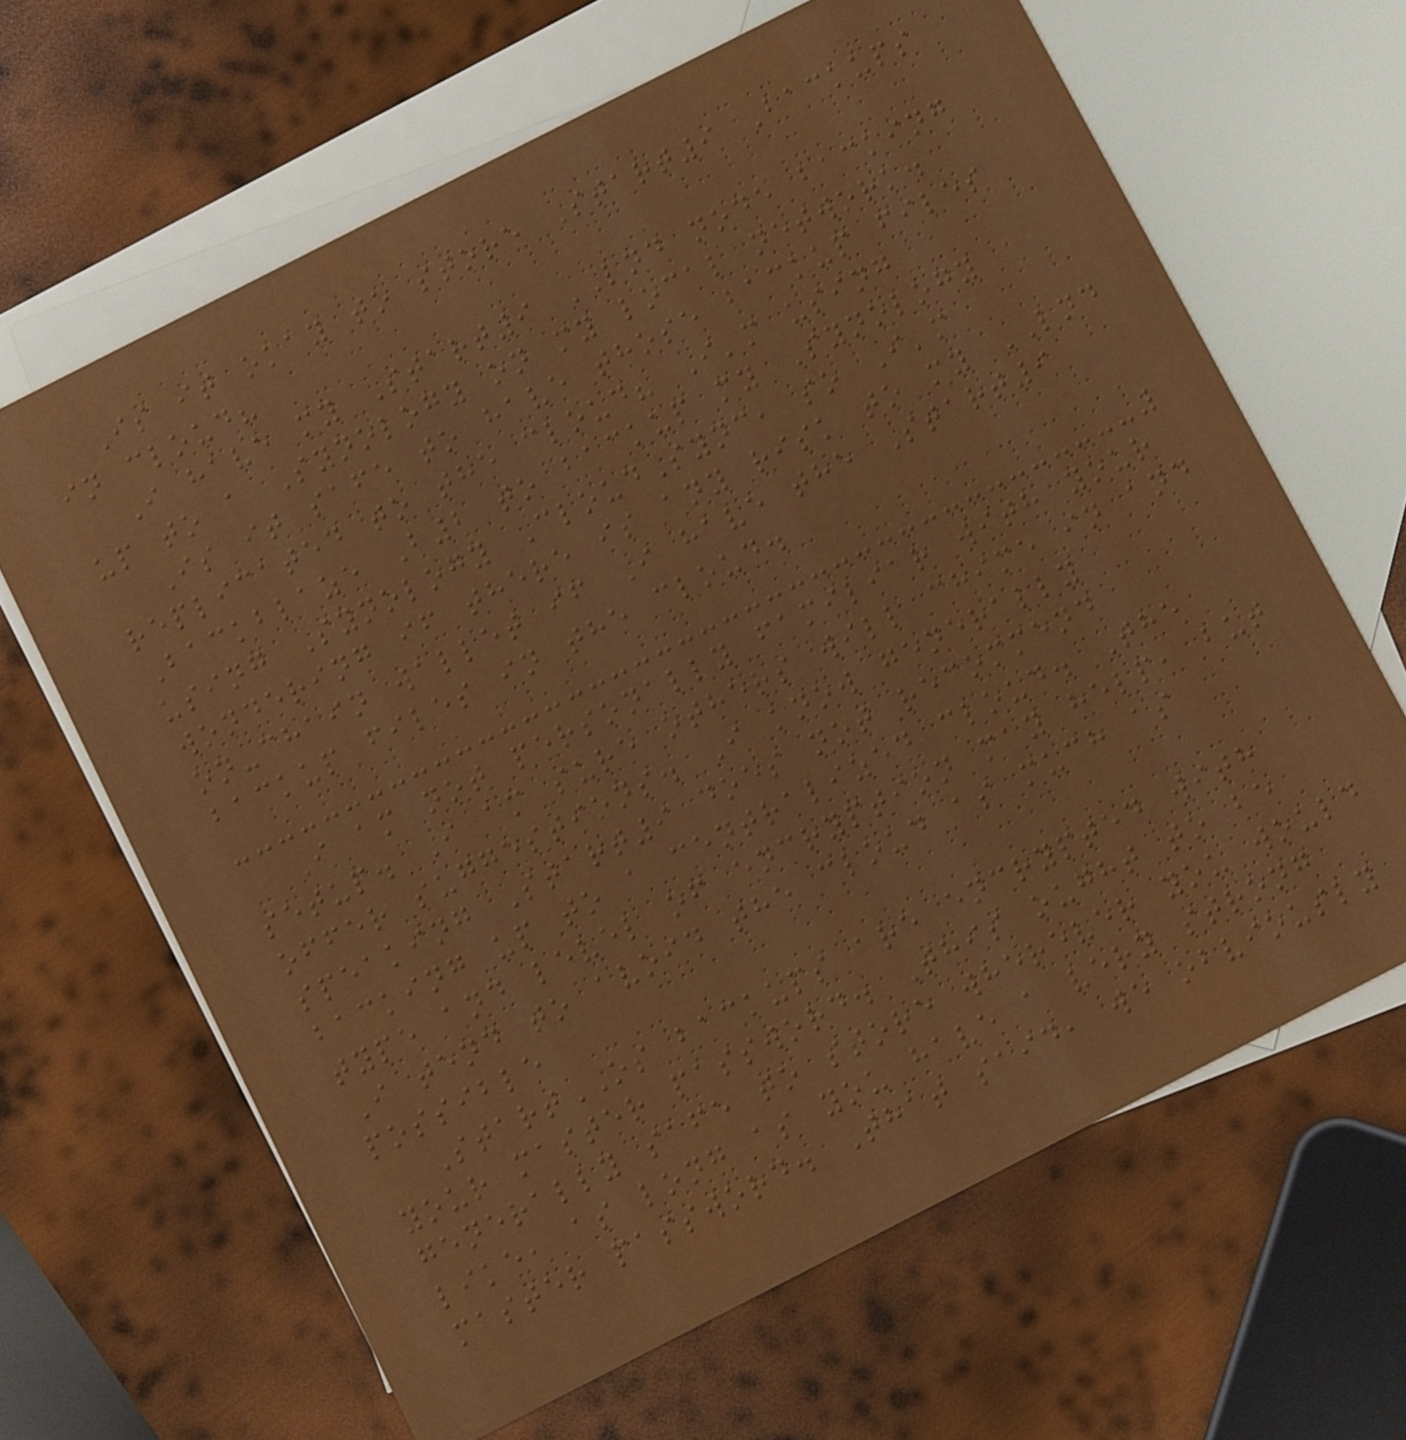Is it okay to store Start9 Backups
in cloud?
I have my Start9 LND node backing
up to a Synology on my local network.
Is it safe to have those backup files
replicated to the cloud? I'm using
Backblaze B2 to backup my Synology
using Synology CloudSync, so I'm
wondering if there is any risk to my LND
on-chain wallet if I have the Start9
backup files in the cloud.
I am not personally familiar with your
setup. I am sure others will chime in and
offer suggestions. I know generally
speaking Start9 does not recommend
backing up to a centralized cloud. The
type and level of encryption may help, but
I tend to avoid the cloud as much as
possible
StartOS backups are encrypted with
your master password. This ought to be
generally safe to store wherever you would
like, as long as you have a very strong
master password. That said, we obviously
